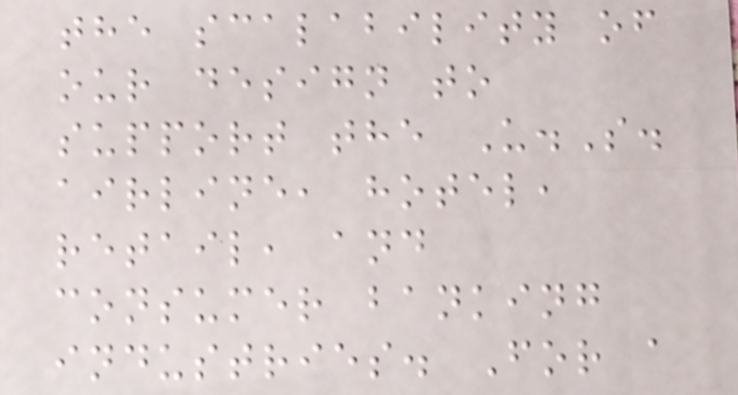the scalability of
our design to
support the U.S.
airline, hotel,
retail, and
consumer banking
industries. For a
